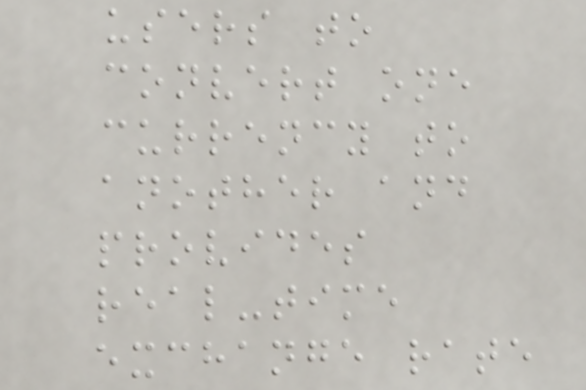users to
convert one
currency to
another and
provides
real-time
exchange rate
